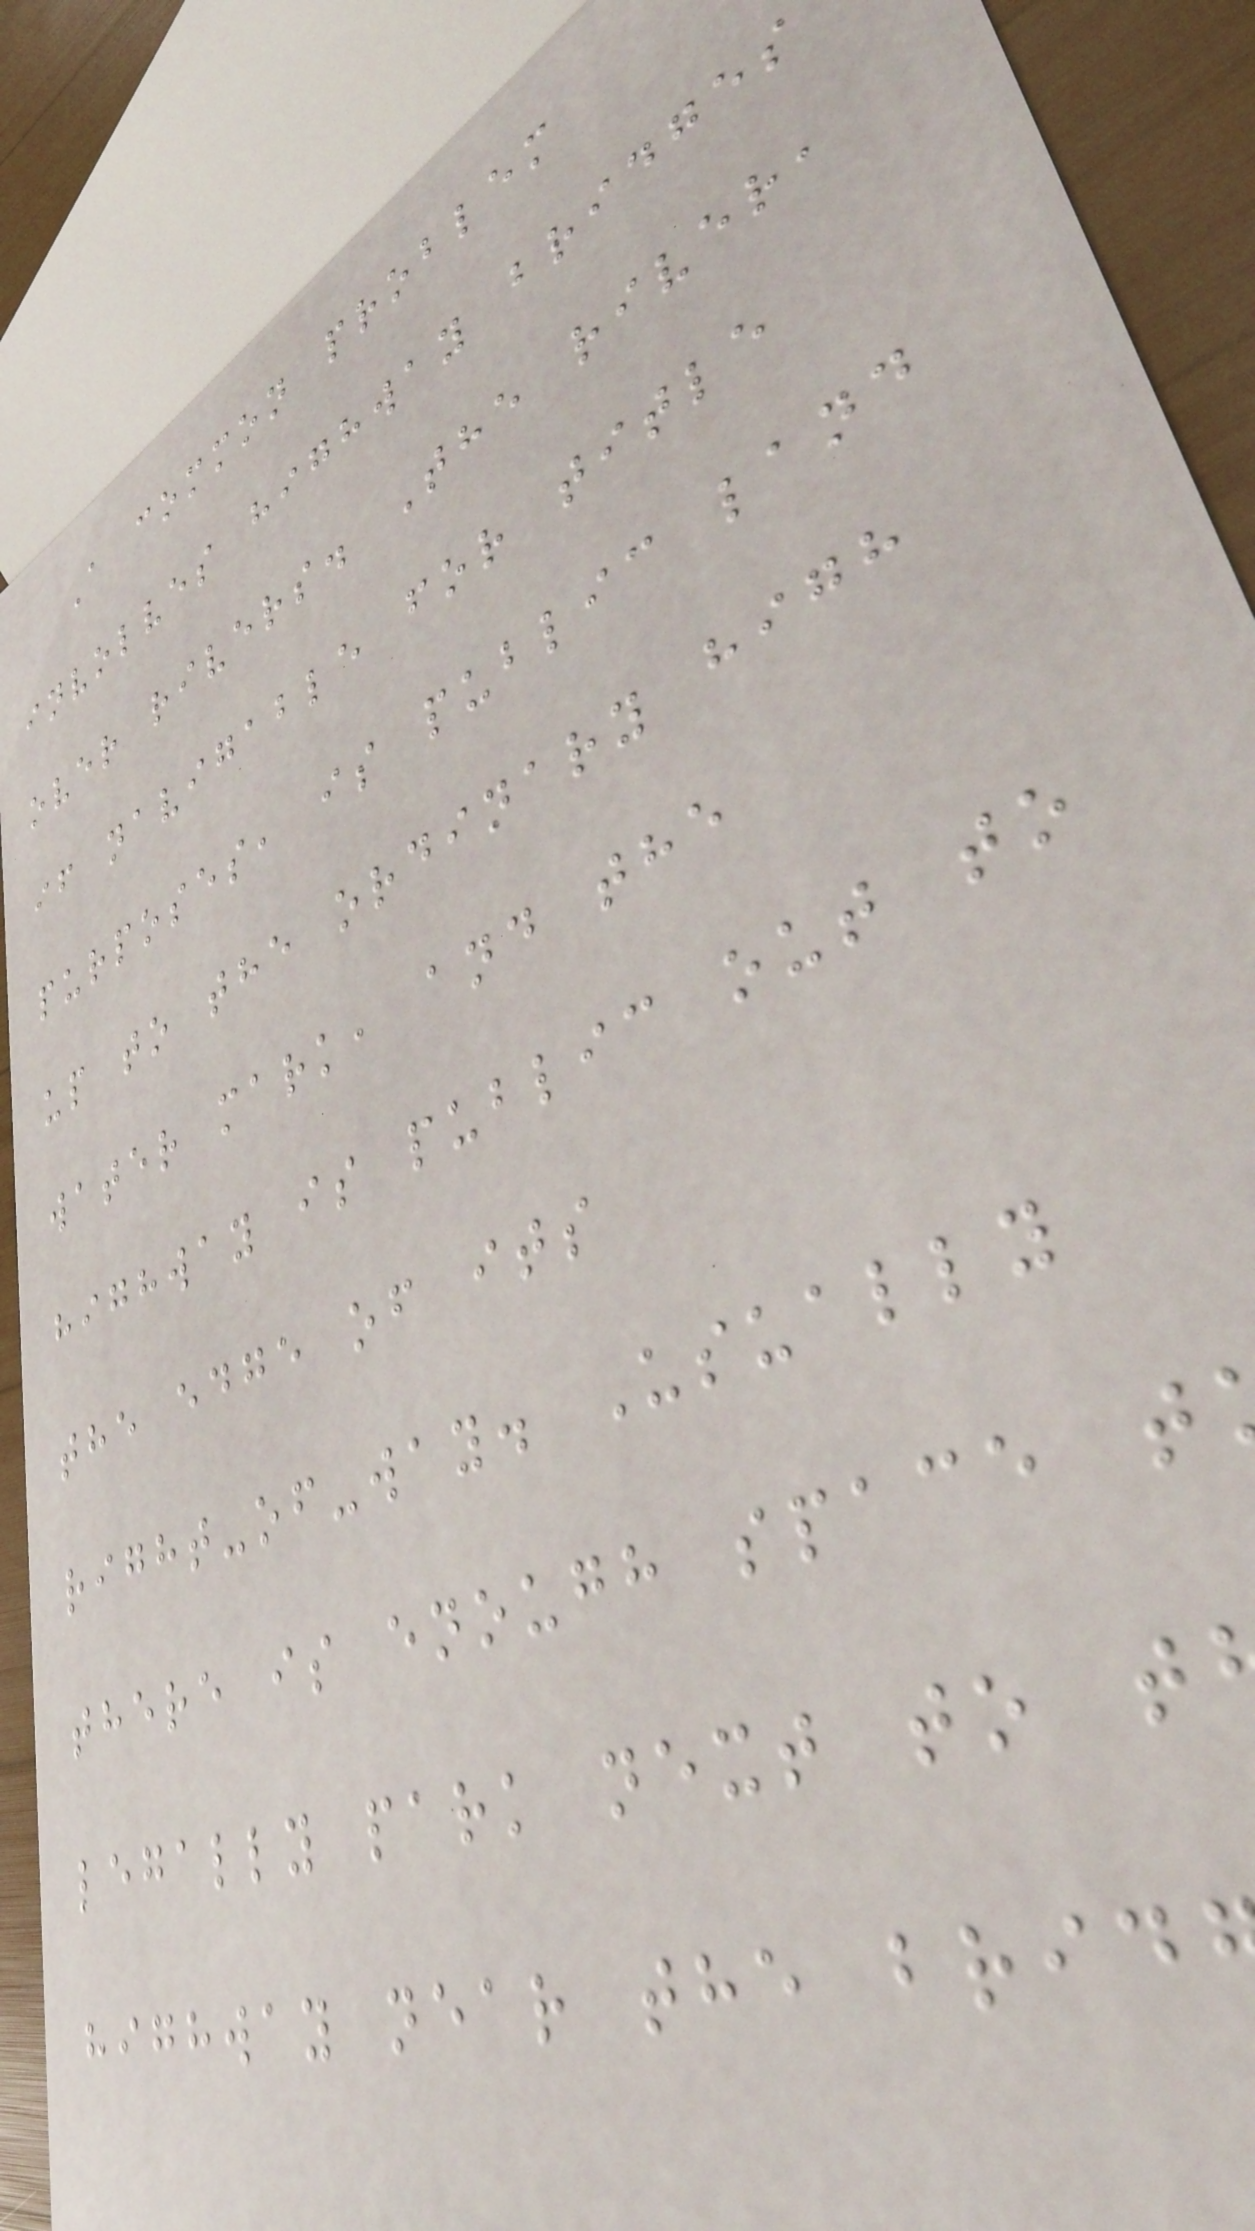A common problem
involves highway bridges
over rivers. The river,
if navigable for title
purposes, is public land
up to the ordinary high
water mark, and the
highway is public out to
the edge of its
right-of-way. Usually
there is enough space t
legally park next to t
highway near the brid
